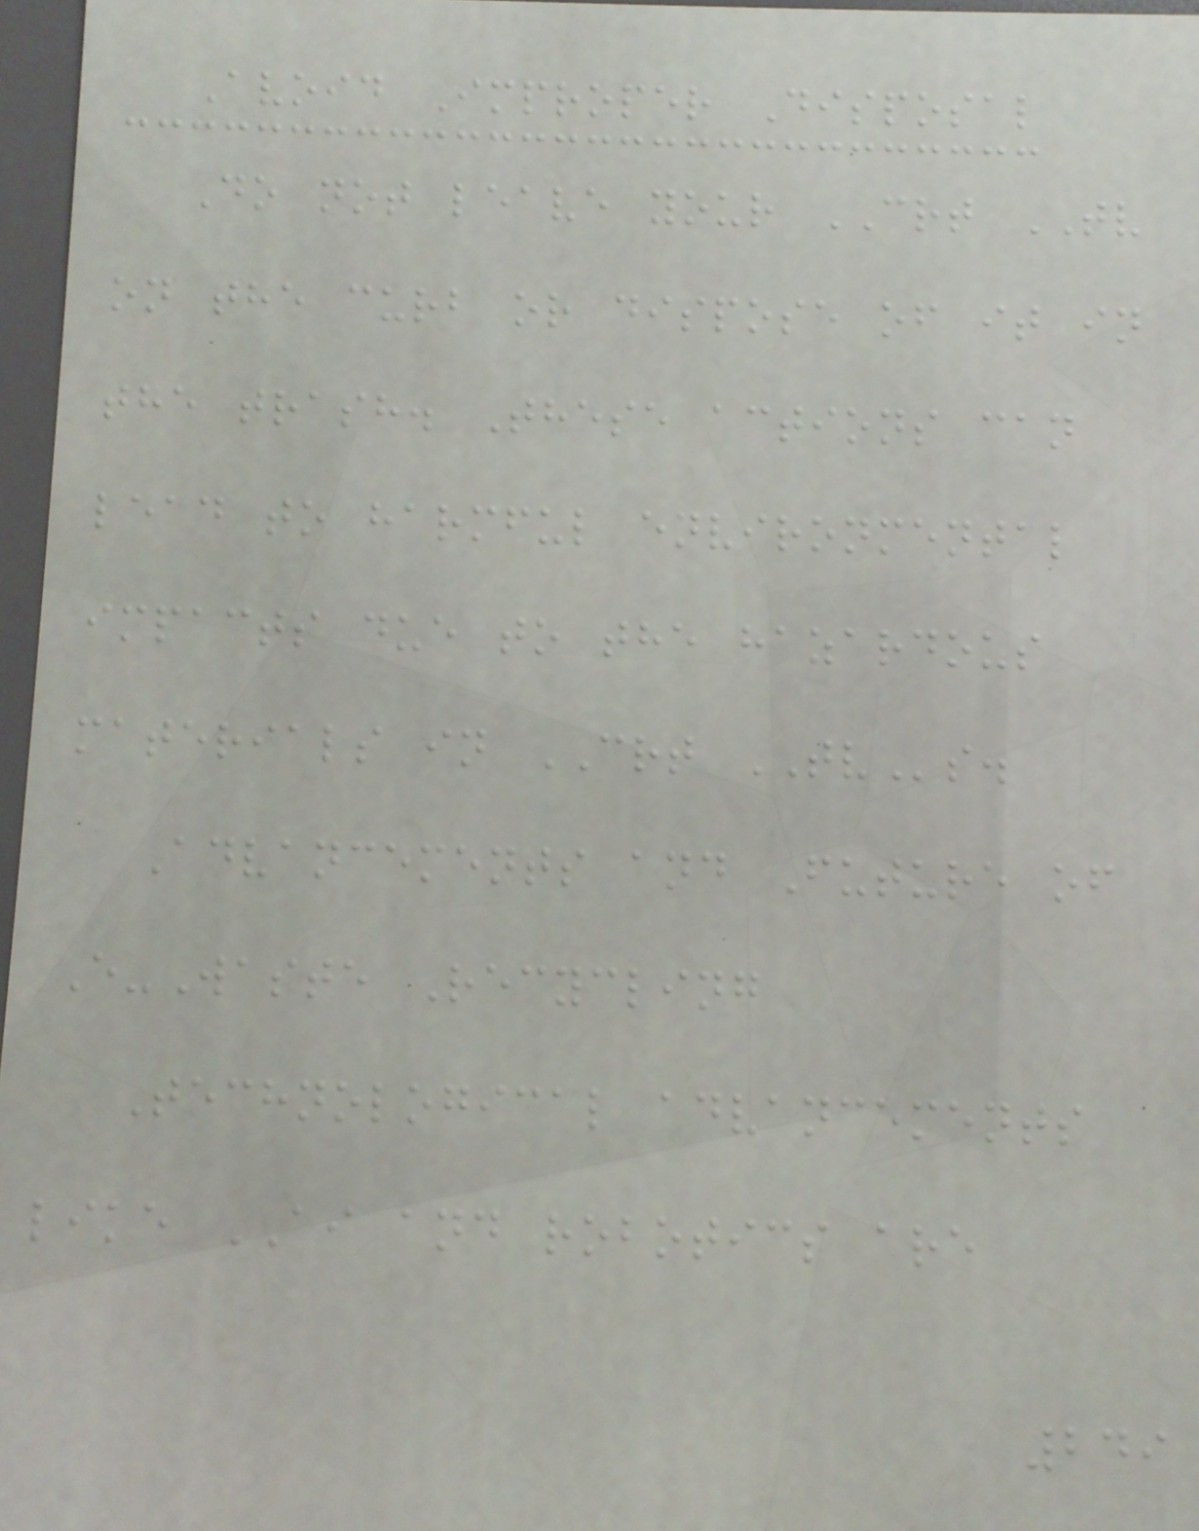Avoid Improper Disposal
Do not leave your CRT TV
on the curb or dispose of it in
the trash. These actions can
lead to harmful environmental
impacts due to the hazardous
materials in CRT TVs.
Advancements and Future of
E-Waste Recycling
Technological advancements
like AI and robotics are
249
